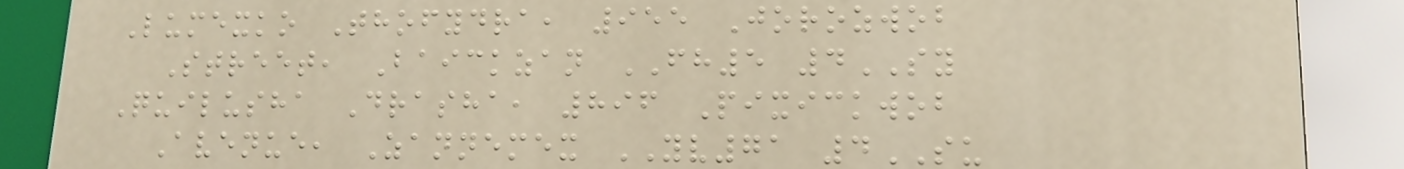Lumexko Thofydra, 955 Jorozwob
Street, Baickzan FH5 4SY
Quilusha Drasha, 896 Pixickwob
Avenue, Zannemex YV71 4SU
